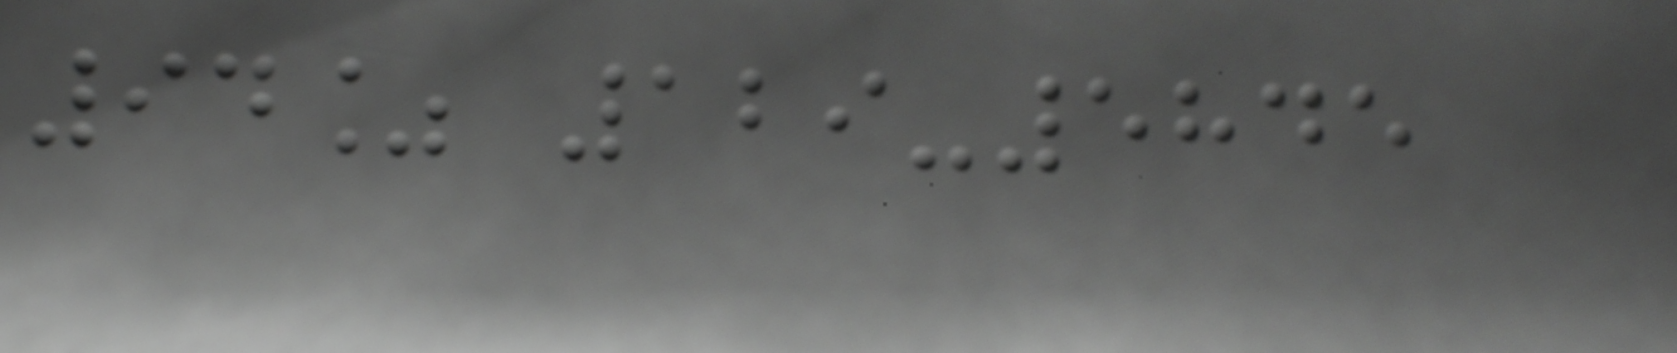94% 129-5845
